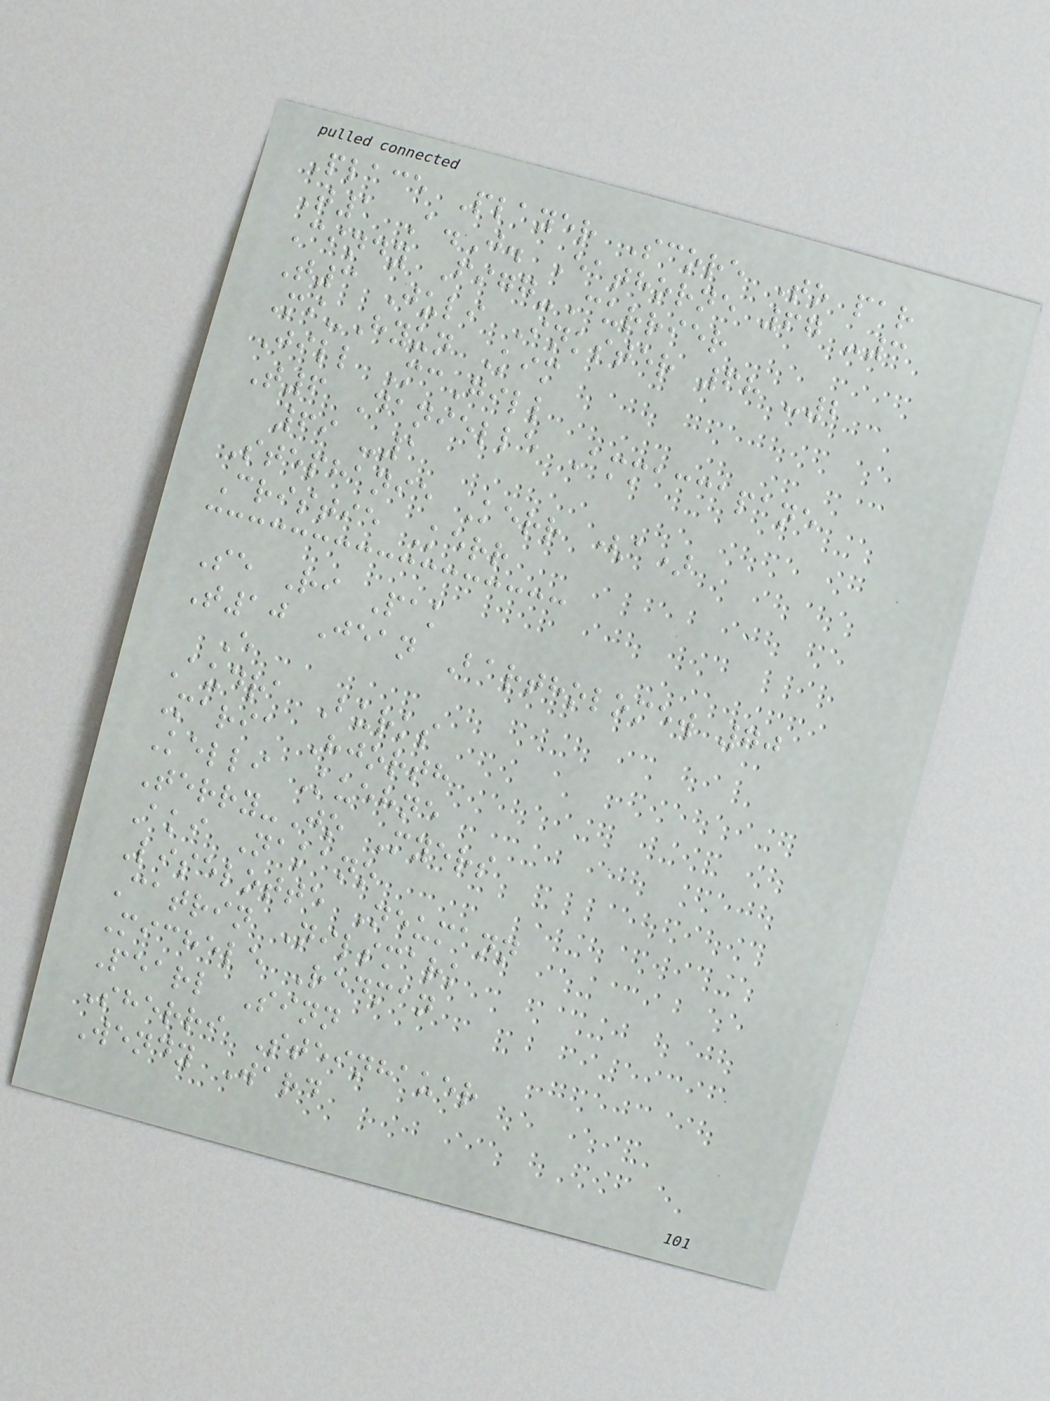Place Player Score To par
T1 A.J. Eathorne 67 -3
Cindy Figg-Currier
T3 Juli Inkster 68 -2
Mi-Hyun Kim
Jill McGill
T6 Danielle Ammaccapane
69 -1
Stephanie Kerr (a)
Cristie Kerr
Se Ri Pak
T10 Jean Bartholomew 70
E
Audra Burks
Maria Hjorth
Kelli Kuehne
Terry-Jo Myers
Aki Nakano
Liselotte Neumann
Catrin Nilsmark
Michele Redman
Pearl Sinn
Sherri Steinhauer
Wendy Ward
